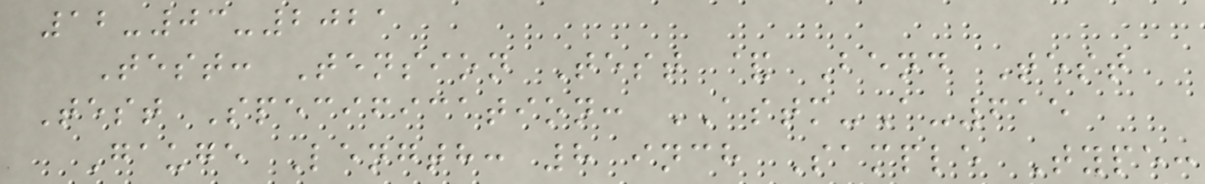12-03-2021
Test: Tension Test & Bend Test
Test Specification: ASTM-A-615
Gauge Length: 8 inch Sample Type:
